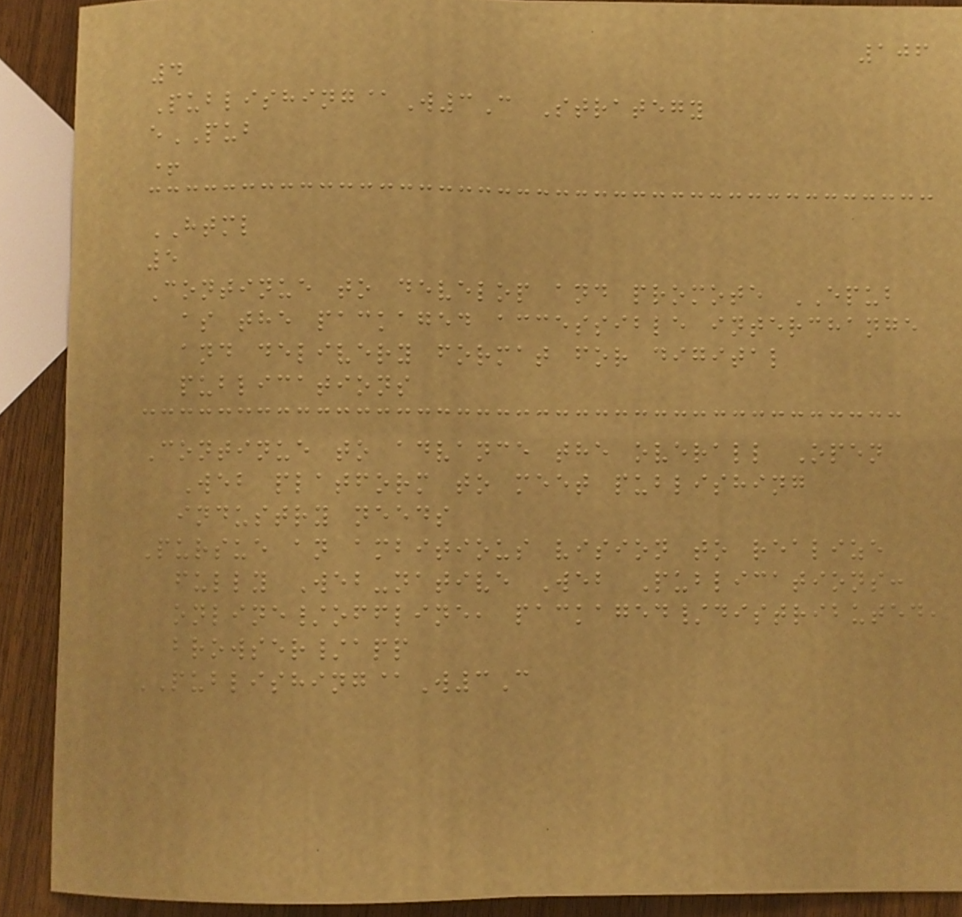106
4
Publishing@W3C Strategy
ePUB
+
HTML
5
Continue to develop and promote EPUB
as the packaged accessible interchange
and delivery format for digital
publications
Continue to advance the overall Open
Web platform to meet publishing
industry needs
Pursue an ambitious vision to realize
fully Web-native Web Publications:
online/offline, packaged/distributed,
browser/app
PUBLISHING@W3C
